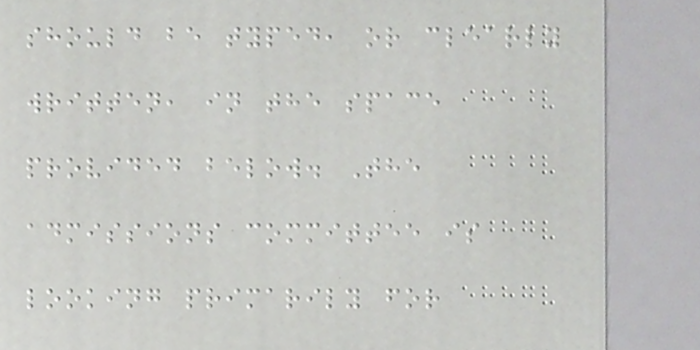should be typed, or clearly
written, in the space
provided below. The
admissions committee is
looking primarily for
